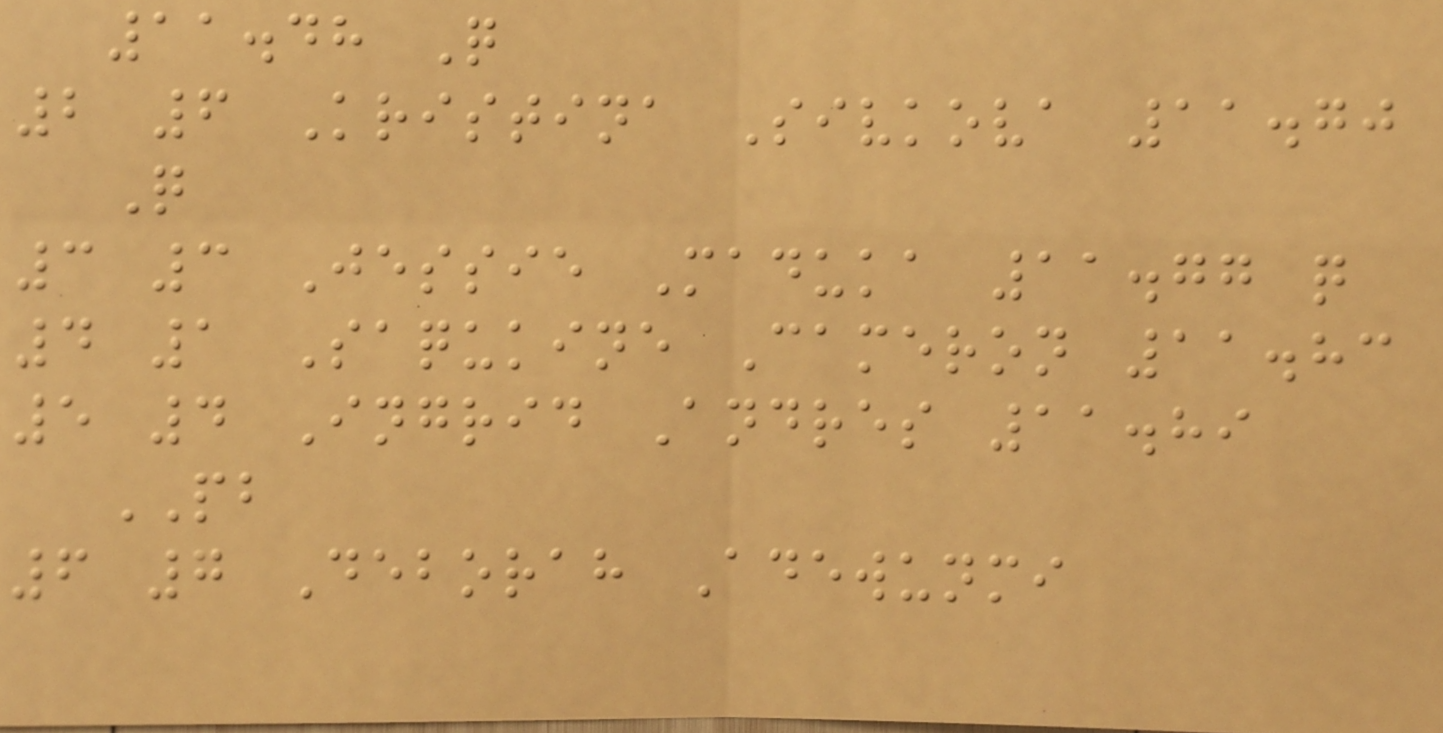11.48 Q
2 6 Kristina Sivkova 11.70
Q
3 3 Jessie Maduka 11.77 q
4 1 Saqukine Cameron 11.83
5 4 Ingrid Andres 11.89
PB
6 7 Deborah Adewunmi
